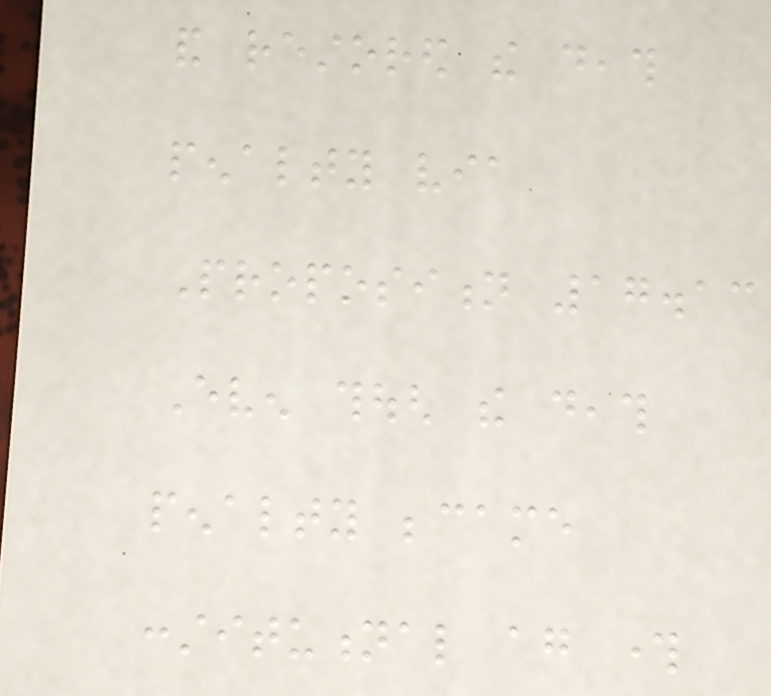and restored the death
penalty via
Proposition 17.13
Even though the death
penalty became
constitutional again through
